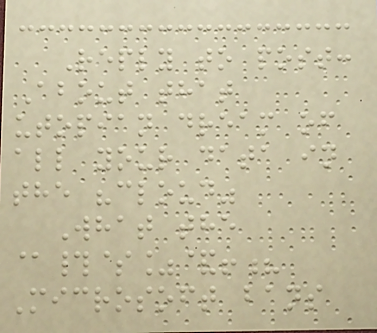Reply to post:
About that
utopian dream of
all your data in
the "cloud"
What the
@#$%&!?
Microsoft bans
